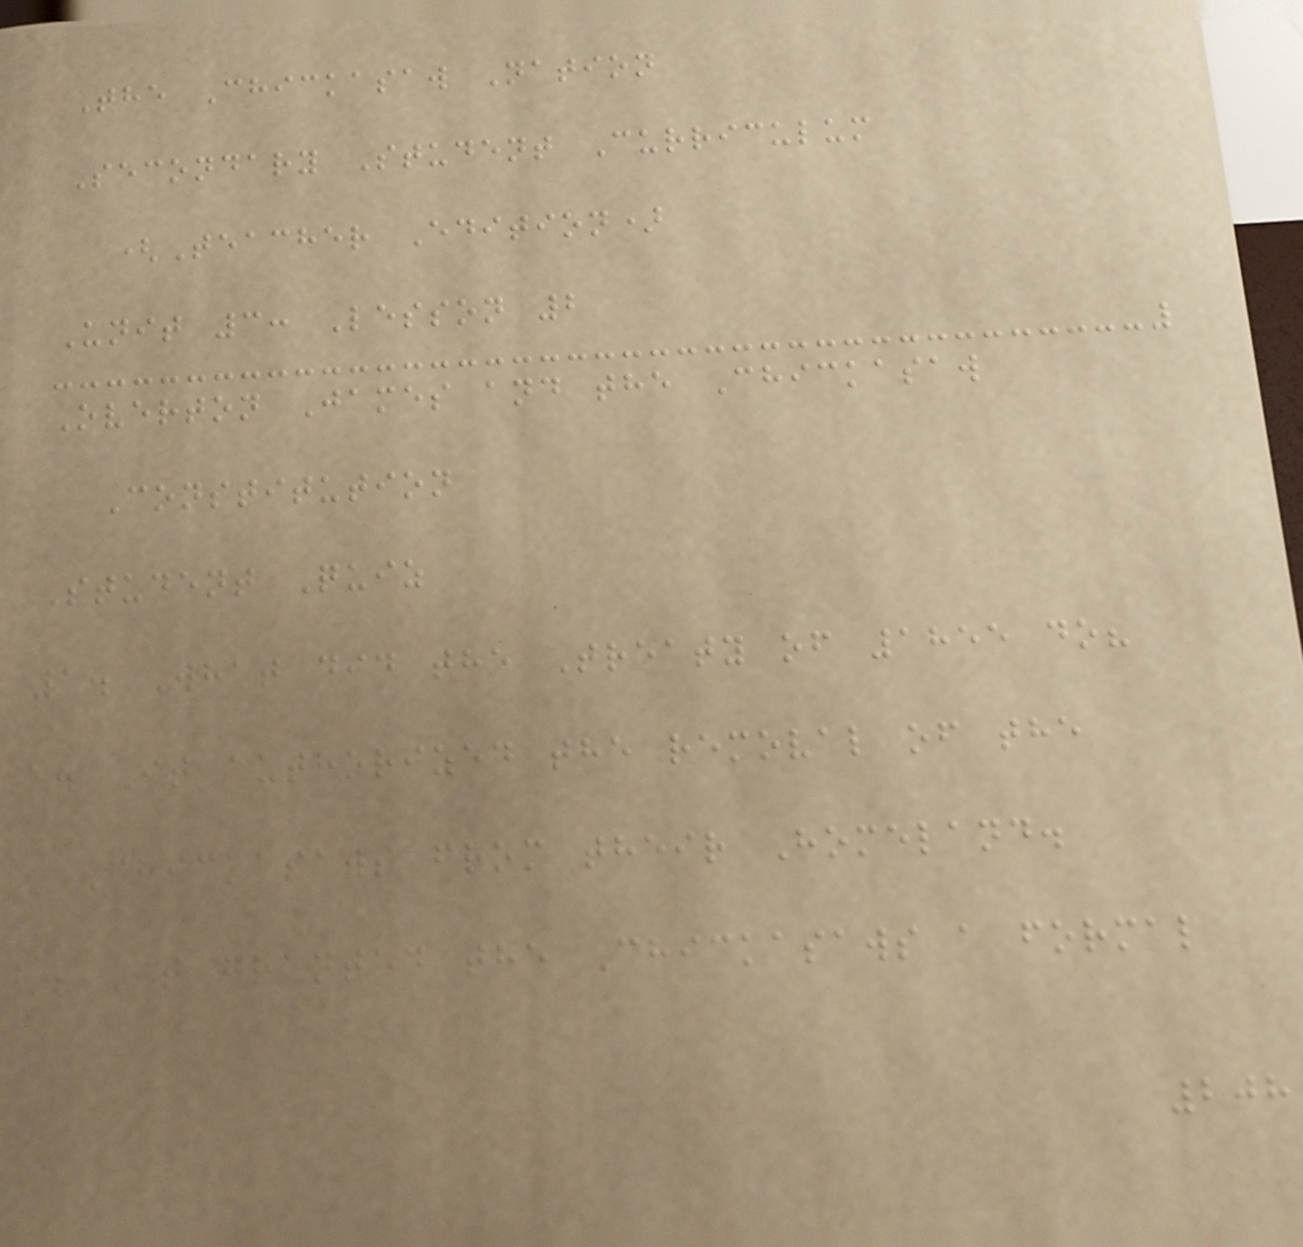The Chickasaw Nation
Secondary Student Curriculum
(Teacher Edition)
Unit 3: Lesson 2
Overton James and the Chickasaw
Constitution
Student Quiz
1. What did the Treaty of 1855 do?
a. It authorized the removal of the
Chickasaws from their Homeland.
b. It granted the Chickasaws a formal
208
